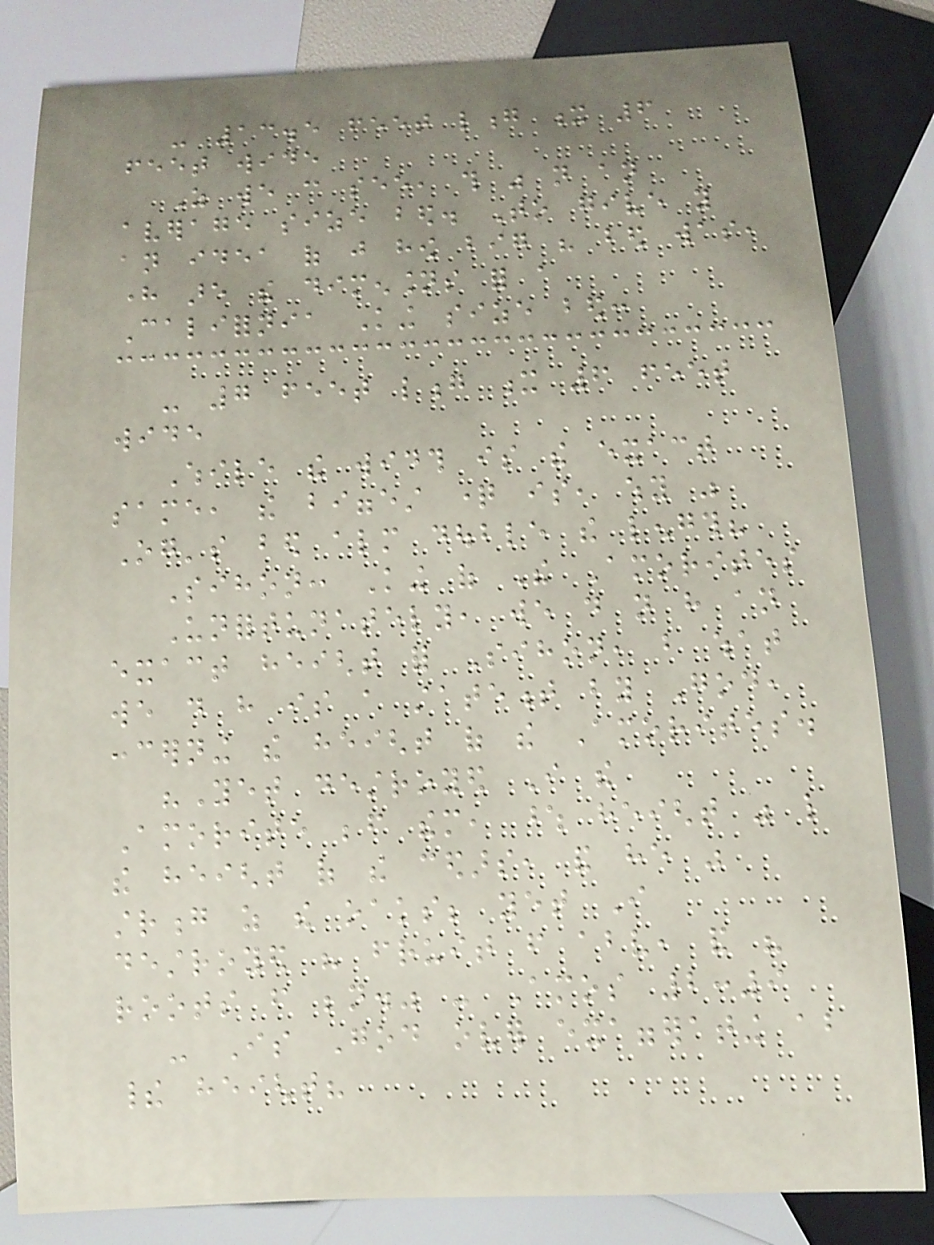- 13.5 feet long x 6
feet wide
As we can see, this was not an
average size bed. To give you
an idea of just how big his bed was,
here are the dimensions for a
California King size bed:
- 7 feet long x 6 feet
wide
While the width is the exact
same, the biggest question is, why was
Og's bed almost double the length?
Sihon: King of The Amorites
Unfortunately, we do not have an
exact height for Sihon, but what
we do have is a statement by God,
concerning the height of the Amorites.
"Yet destroyed I the
Amorite before them, whose height was like
the height of the cedars, and he was
strong as the oaks; yet I
destroyed his fruit from above, and his
roots from beneath." - Amos 2:9
- Is God over exaggerating about
their height?
